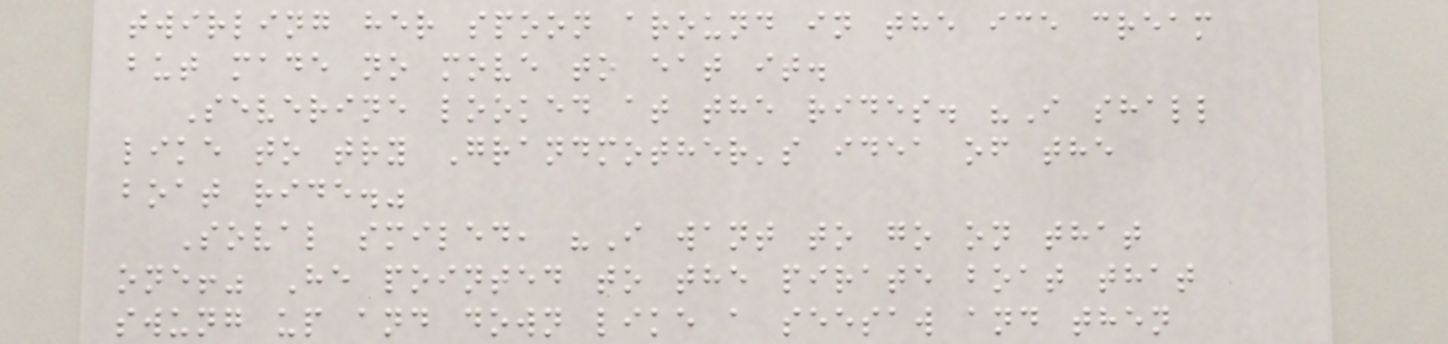twirling her spoon around in the ice cream
but made no move to eat it.
Severine looked at the rides. "I shall
like to try Grandmother's idea of the
boat ride."
Soval smiled, "I want to go on that
one!" He pointed to the pirate boat that
swung up and down like a seesaw and then
